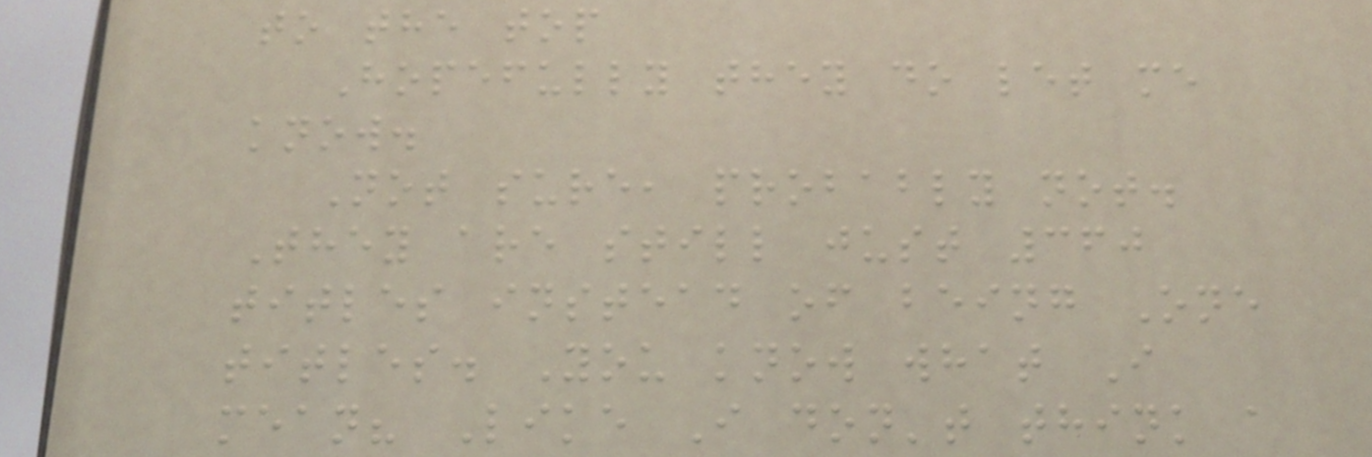to the top
Hopefully they do let me
know.
Not sure, probably not.
They are still just 360
titles instead of being One
titles. You know what I
mean? Like I don't think a
